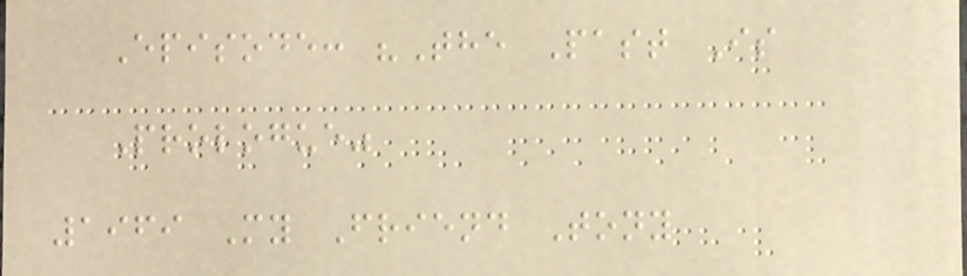Episode: "The Past Is
Prologue"
1969 My Friend Tony
